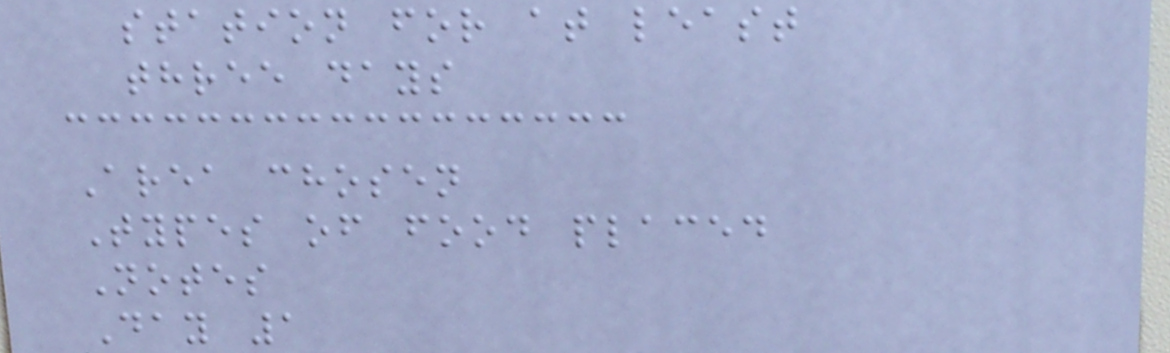station for at least
three days
Area chosen
Types of food placed
Notes
Day 1
